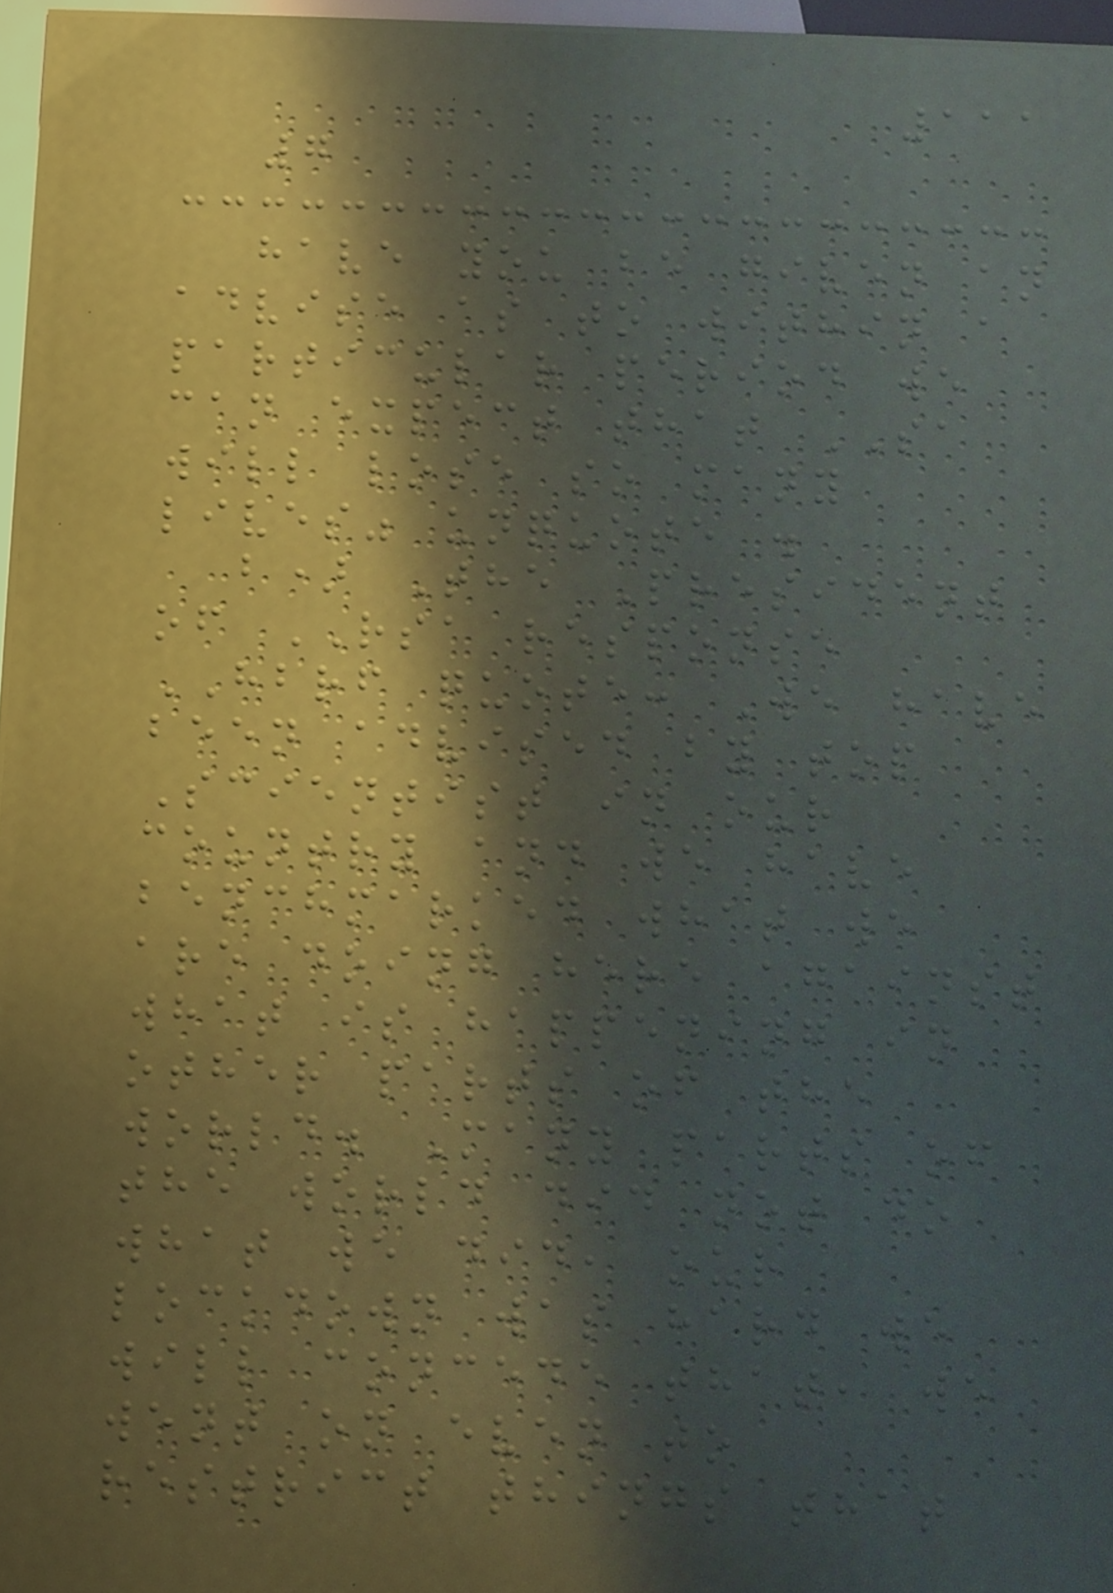111
7
have you be given an
advise as to within a
particular period we
can expect that SA
will lose so many
lives" unquote .
b) The President
of RSA response
HBRF quote: We have
been advised by top
Scientist in our
country and we have
benchmarked what we
are doing here against
what is happening in
other parts of the
world. Many parts of
the world did not do
what we did, our
lockdown was hard we
will concede that, we
went on even to
restrict things that
